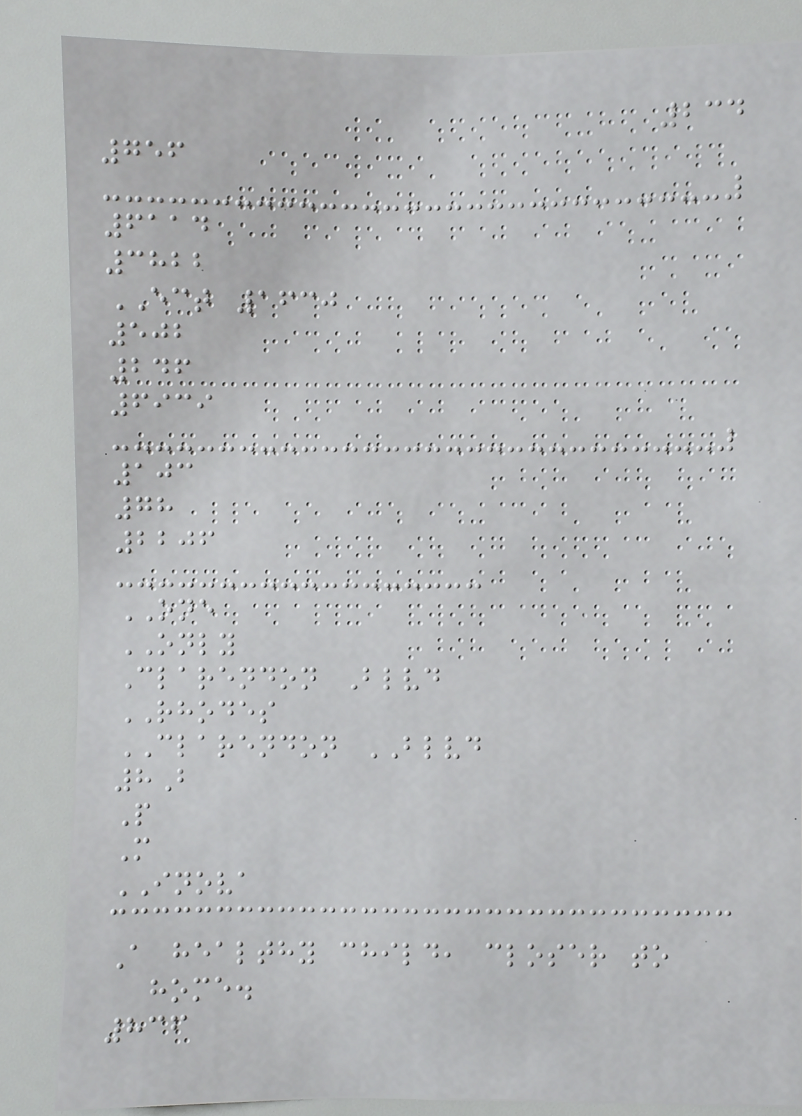234
756
6114
3822
ECT 1630
502
246
6939
103
78
2206
ONE
ONLY
Clarendon Blvd
RHODES
CLARENDON BLVD
8B
P
M
INOVA
A healthy child, closer to
home.
836
